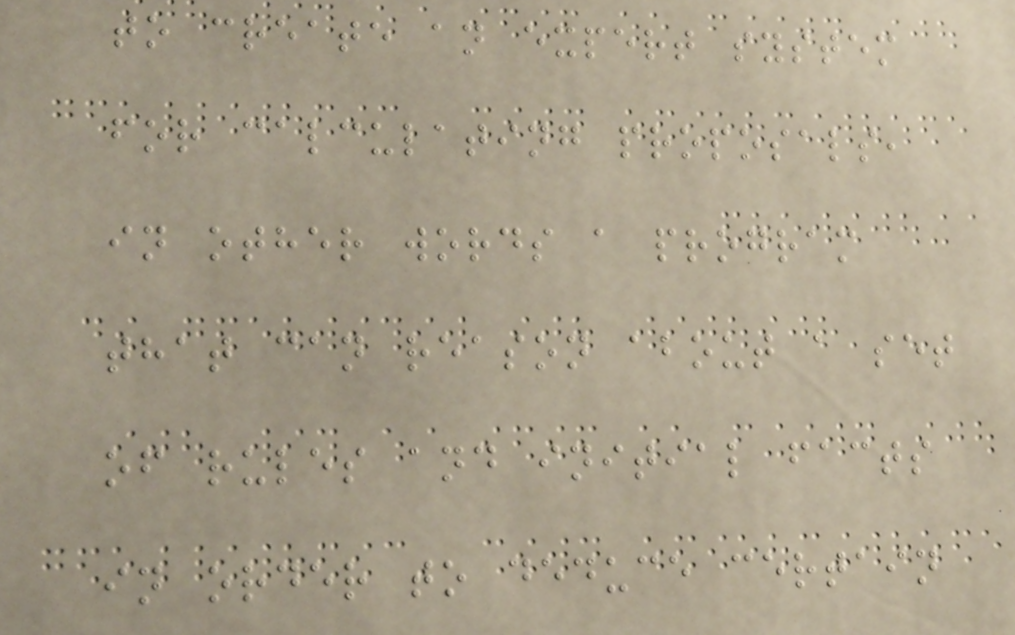to create an expert system
for calculating proposals,
in other words a program
that can reason about a set
of rules and initial facts
in order to deduce certain
